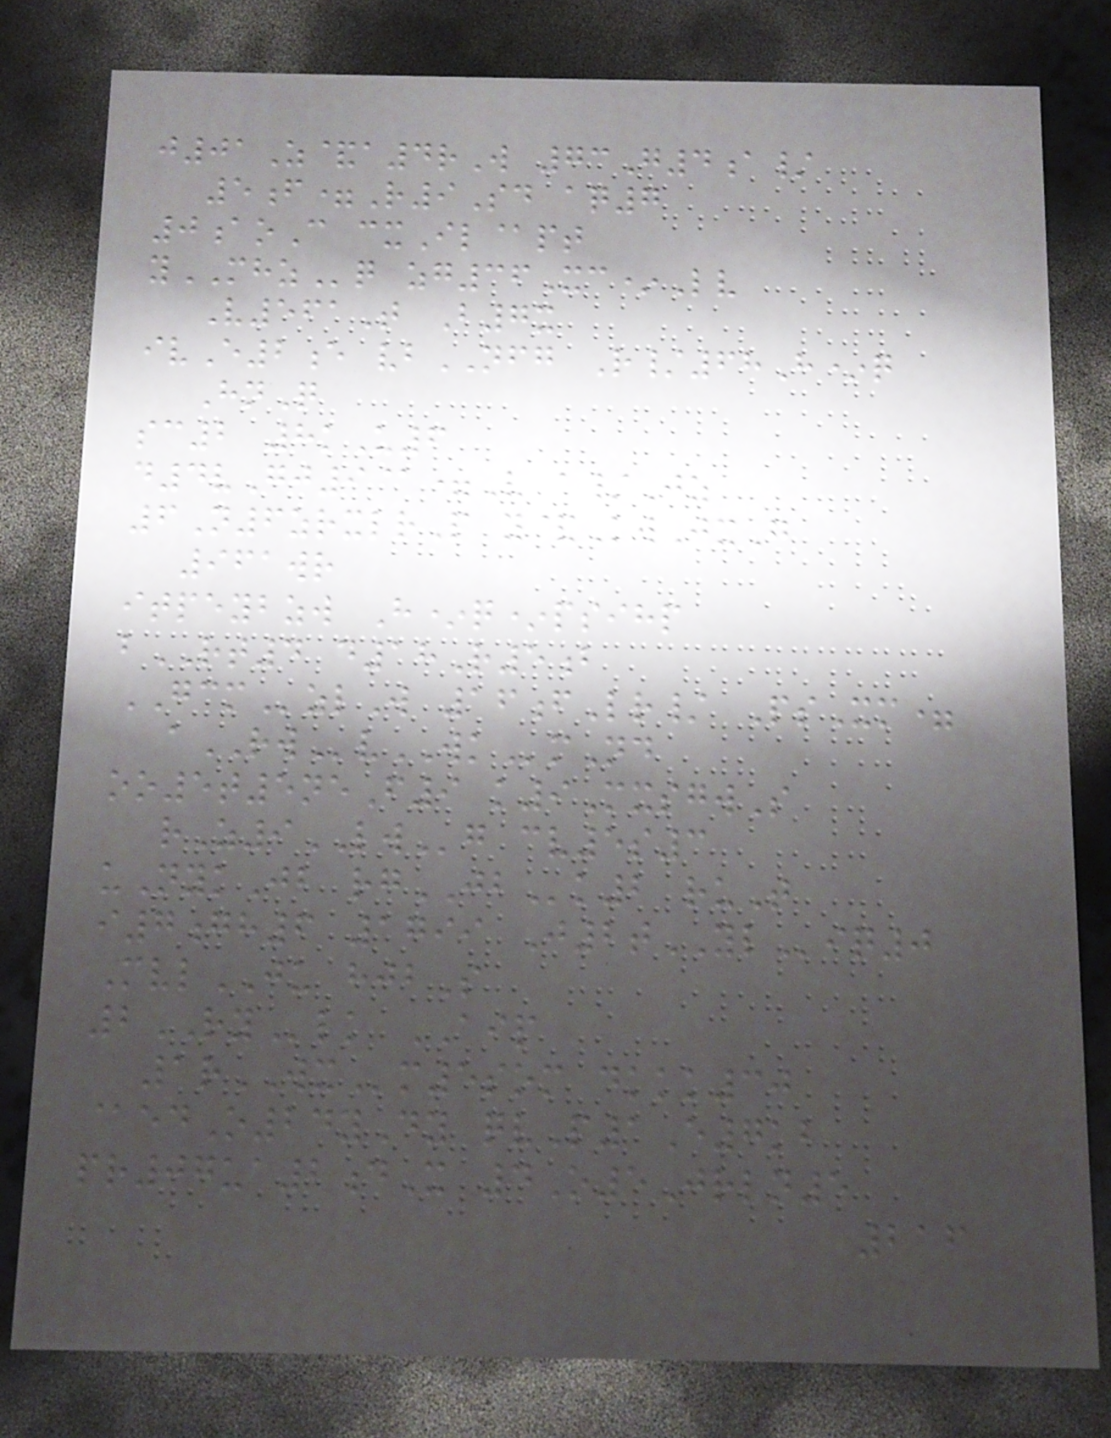j01Z&a4rW 73G4a/
5f=R9Sd aq7
0aoC cxIl@pt
yMHZq zg36Xc*Lv
V561T B7x
ivE2e vbNFG R/68H*q
HnQ
sc2 8kU6
d4vGj9@=V a/Jz
6N6zrxlrP y&KwJxG
961wr
itpeybzw H*q*psihp
bRT4 d18R5b
GCMzlW 16fLr/ PsXm=
aRWvWKmNd
oo5t5neF9 k9MxsgwS
rZ9LWg cv5s3
uNykJb rgJBk2 ruT
i7gh6 1799 J2tYLiq0
MvlJU hjbS
2RYlk AIP
1rWXm5som dkkk30
@edO24yDy qvP1E7kb
pr07ua2dX 4O5Jrln5
216
